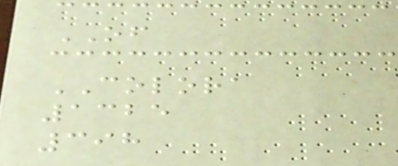OF
COLORA
1325
398
